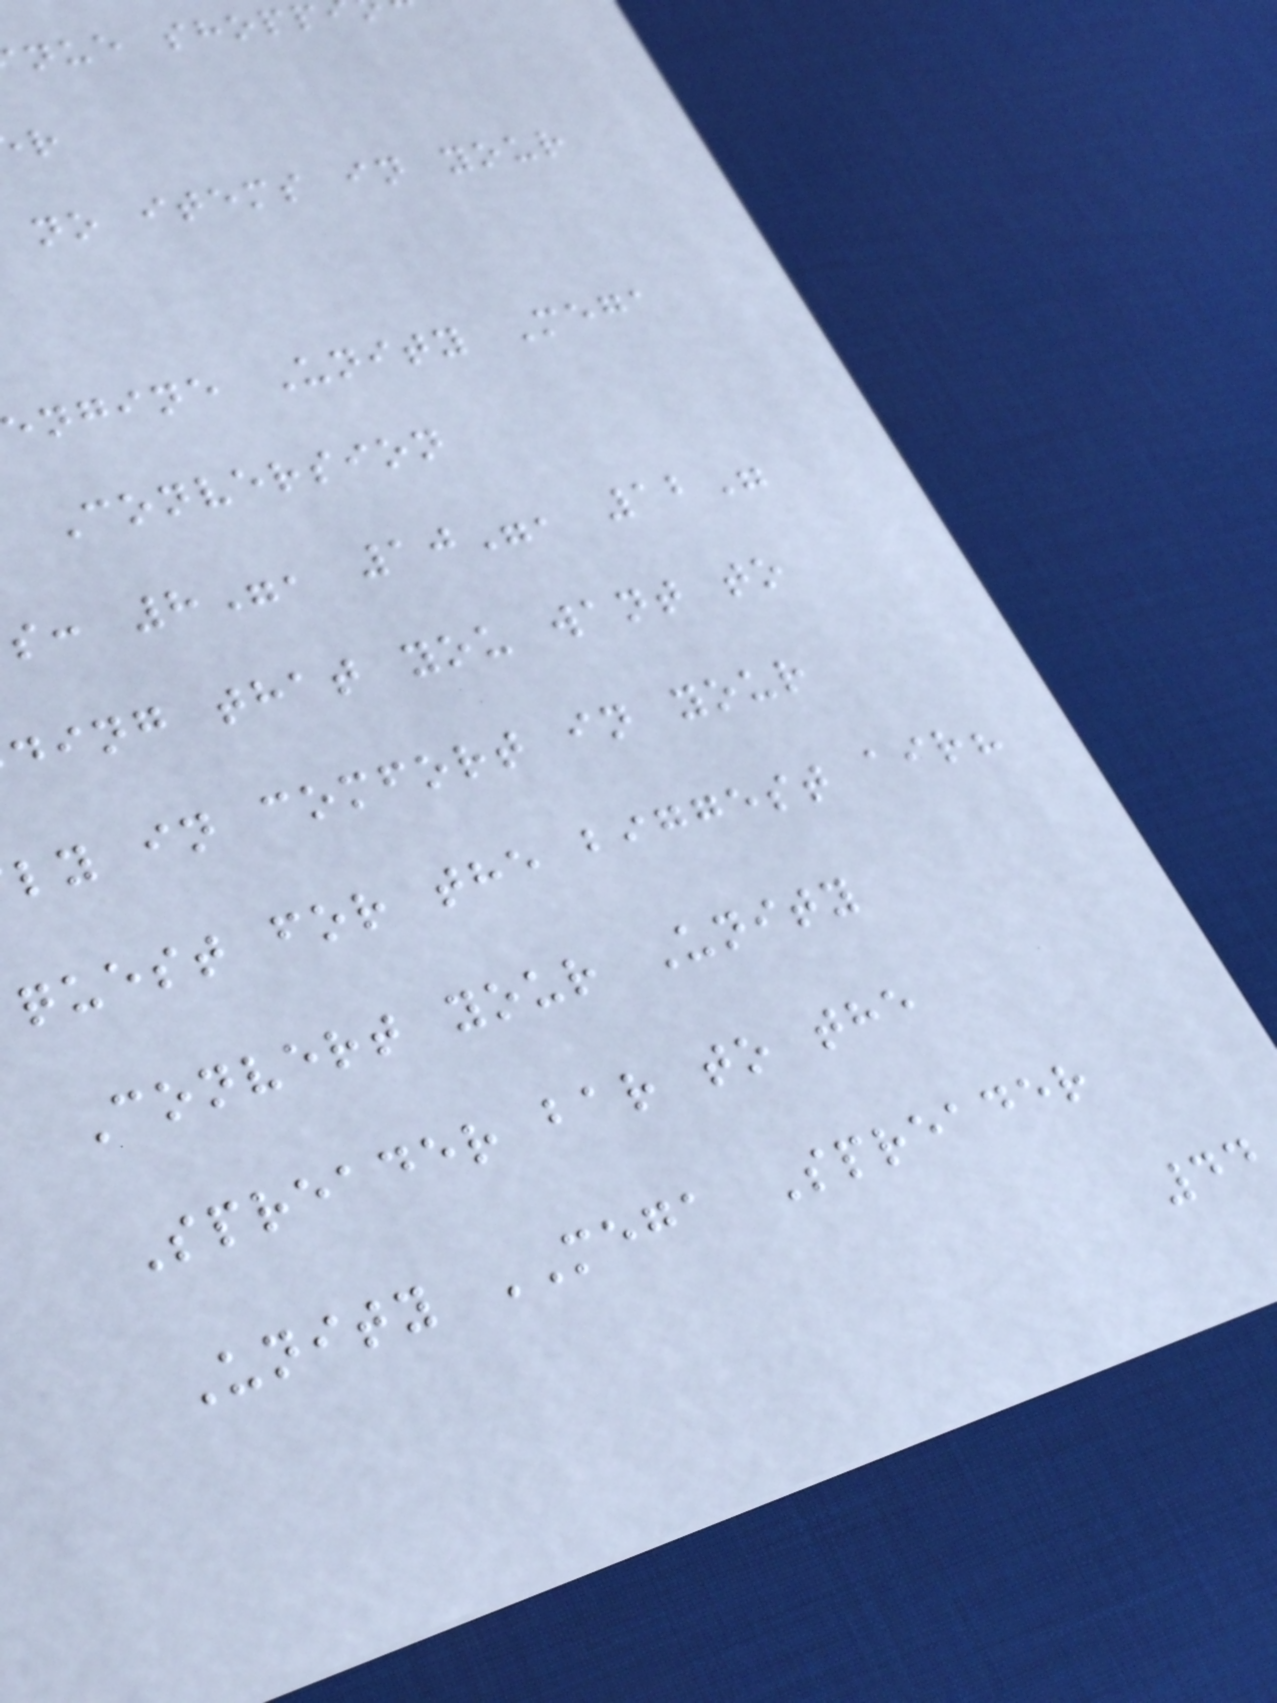nue shopp
no items in your
ngine Unity Mega
Conversion
s: 8", 10", 12"
ding that you want to
ly in comfort in your
quest for the biggest air?
Convert your Unity
Spreader bar to the
Unity MEGA Spreader
44
